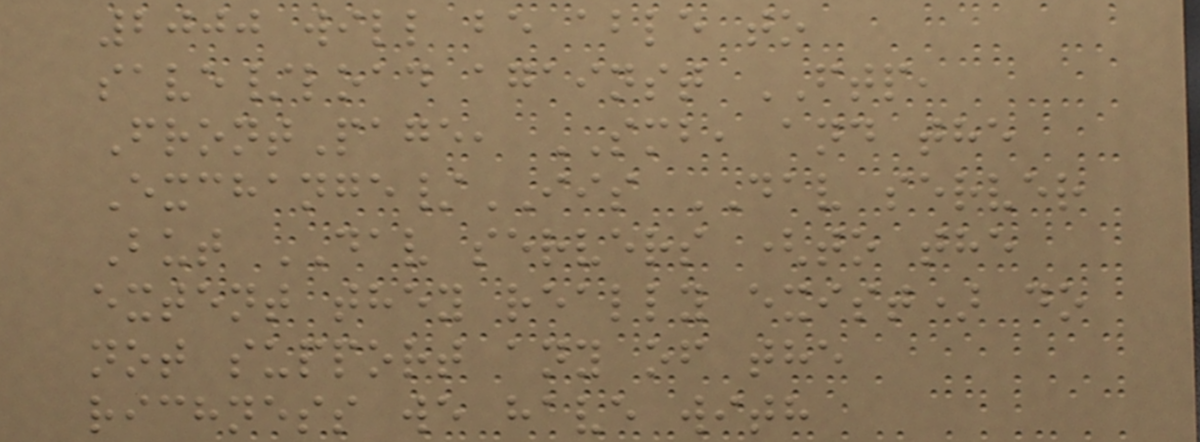2000 will be able to
save/load against FTP,
FrontPage, SMB, and the
Exchange/IIS DAV server
But DAV servers (to the
extent they really exist) do
not support any of the
richness we have with
